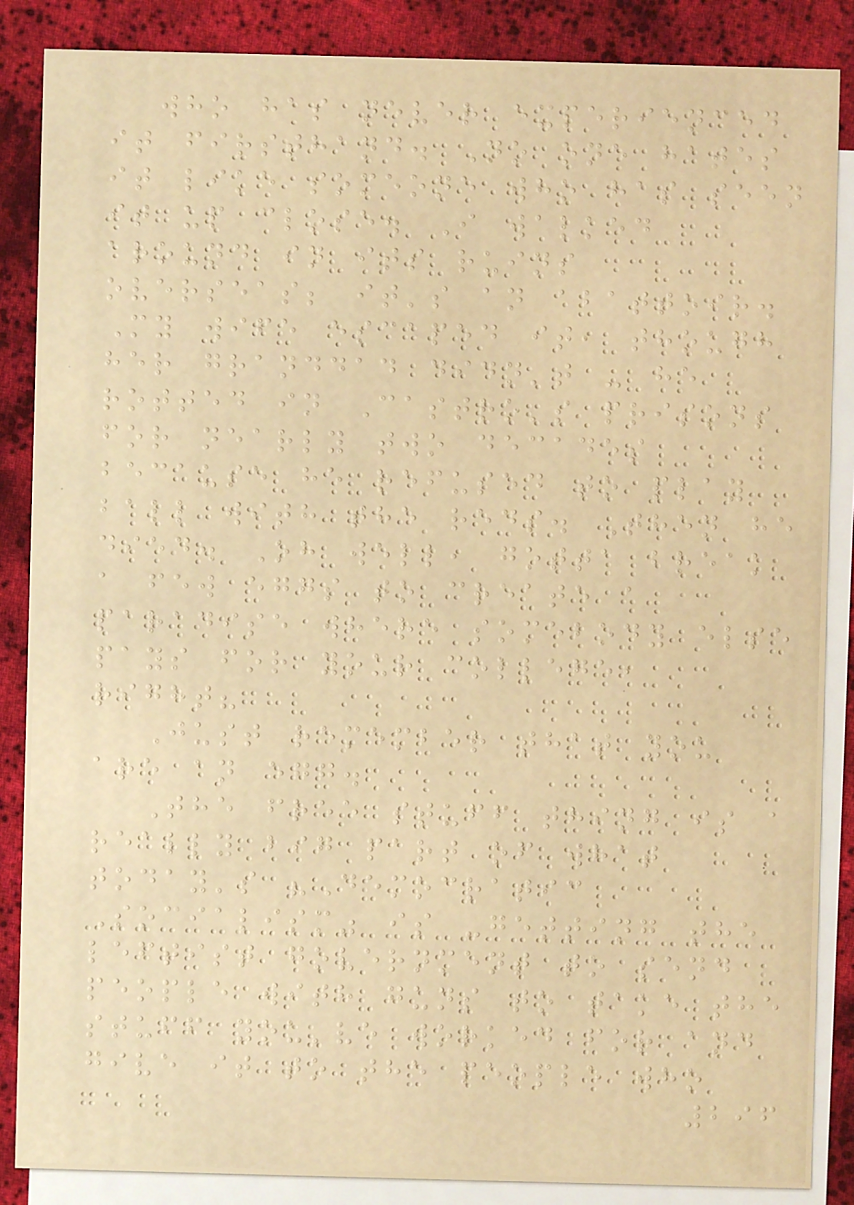who has never experienced
it firsthand. No one hates
it like someone who has seen
it up close. I walked
around in its ruins
overseas; it's an abattoir.
My wife escaped it, though
her granddad didn't - he
rotted in Castro's prisons
for nearly two decades
because he refused to play
ball with the reds. Then he
died. Oh well, gotta break
a few eggs to create a
paradise where somebody else
pays for your college,
right?
Just remember that you
are an egg.
The free stuff thing is a
really big part of what
today's "Democratic
Socialism" is -getting the
leftist government to send
people with guns to take the
stuff you've worked for and
give it to the people who
296
